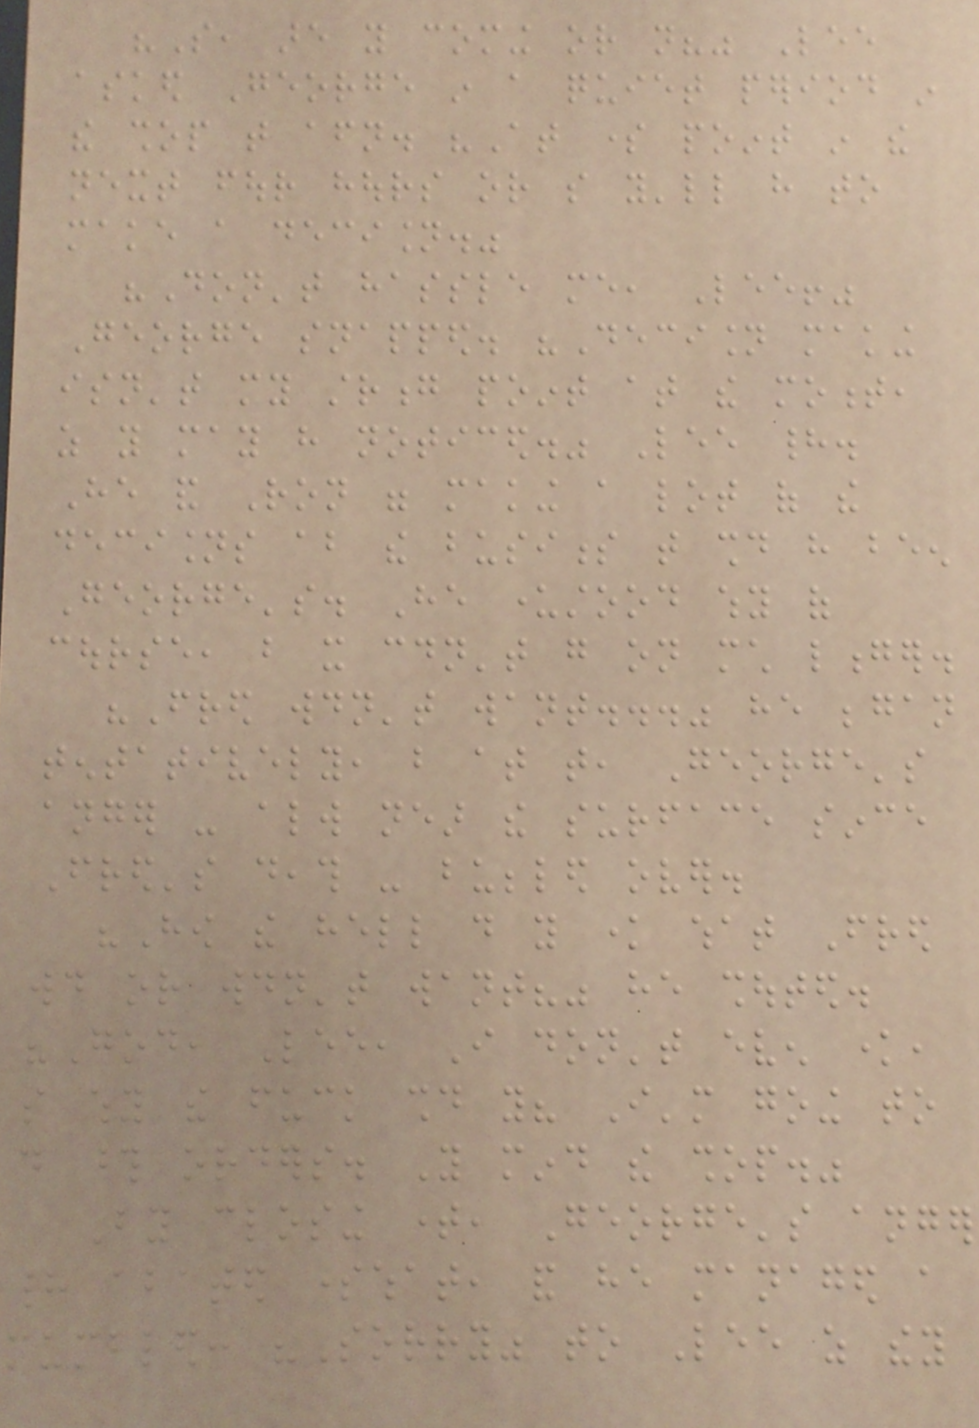"So, are you coming or not?" Lee
asked George in a quiet period in
the shop that afternoon. "At some point in the
next four hours or so you'll have to
make a decision."
"Don't hassle me, Lee!"
George snapped. "Decision making
isn't my strong point at the moment,
as you may have noticed." Lee had.
He and Ron were making a lot of the
decisions about the business that should have been
George's. He understood why of
course, but it couldn't go on much longer.
"Fred wouldn't want..." he began
tentatively, but at that, George's
anger - always near the surface since
Fred's death - bubbled over.
"How the hell do you know what Fred
would or wouldn't want?" he shouted.
"God, Lee, I don't even know,
so why the fuck should you? I'm going to
do those orders. You mind the shop."
By closing time, George's anger
had abated somewhat, and he managed a
mumbled: "Sorry" to Lee as they
